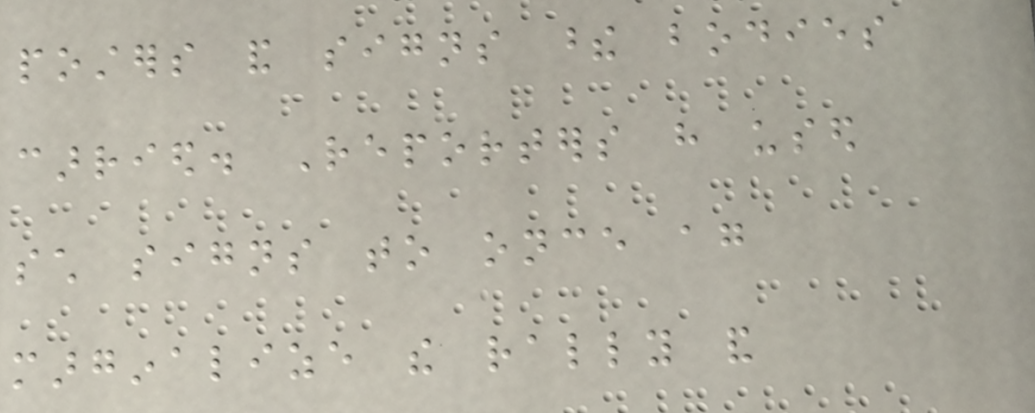posters and signs these bodies
carried. Reporters have used
such signs to once again
marginalize the rally and
